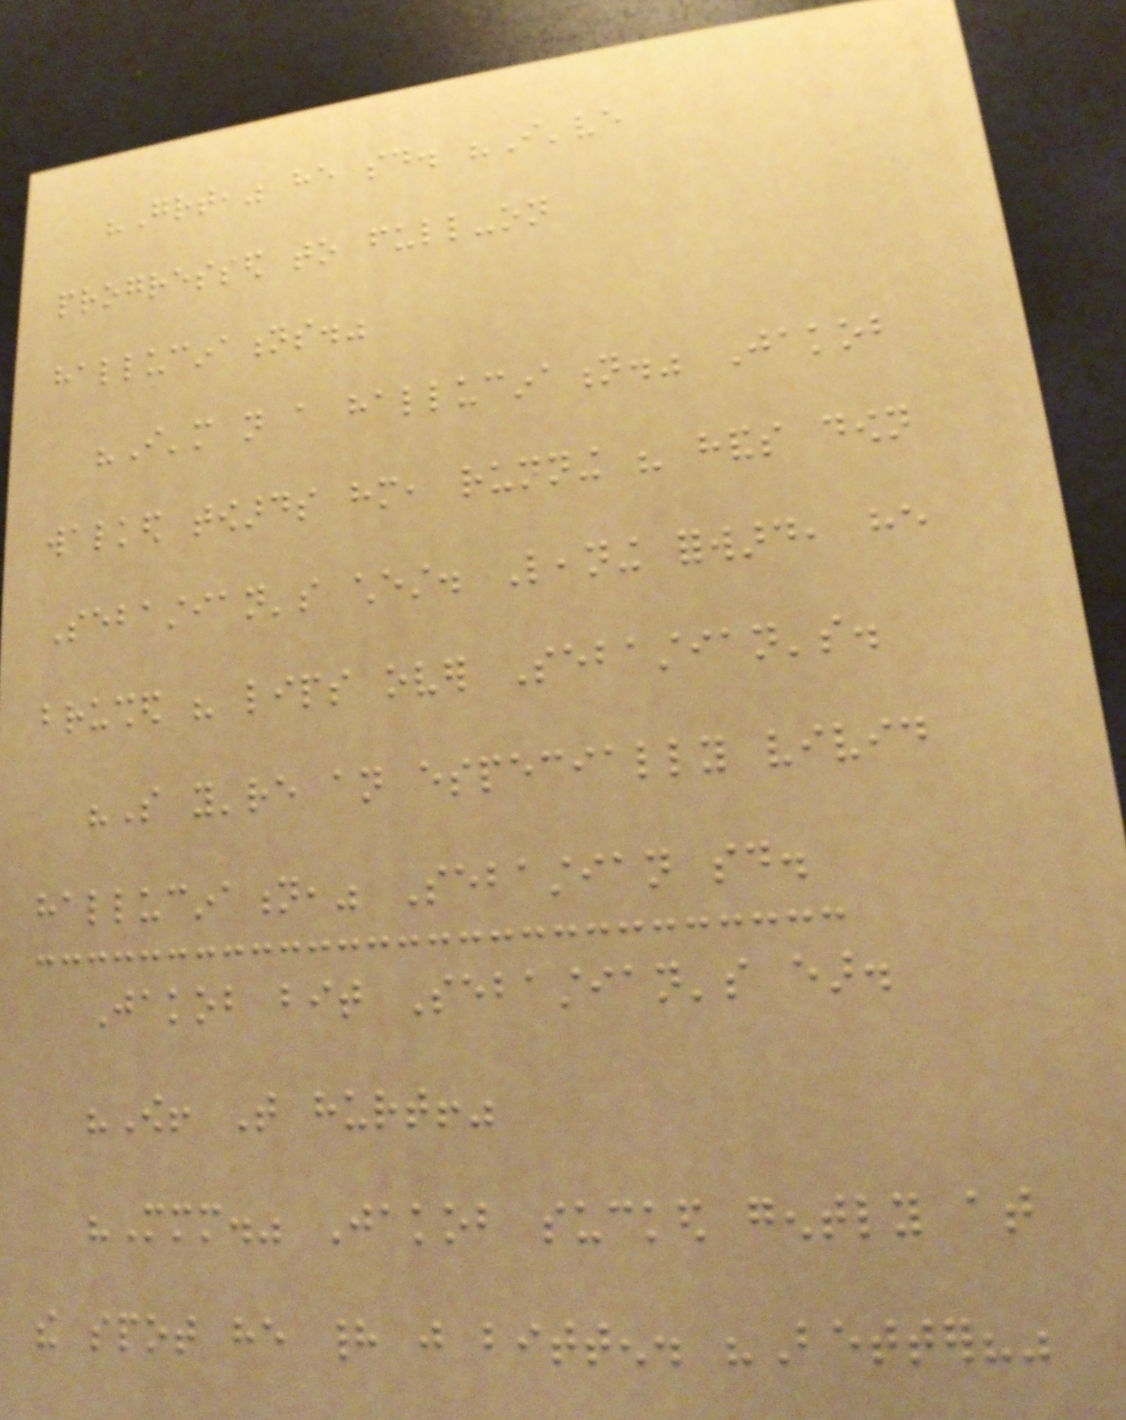"Great," he said. "I've
progressed to full-on
hallucinations."
"I'm not a hallucination." Jakob
walked towards him, running his hands down
Sebastian's chest. Leaning forward, he
brushed his lips over Sebastian's.
"So you're an especially vivid
hallucination," Sebastian said.
Jakob bit Sebastian's ear.
"Ow! That hurt!"
"Mmm." Jakob sucked gently at
the spot he had just bitten. "Better?"
